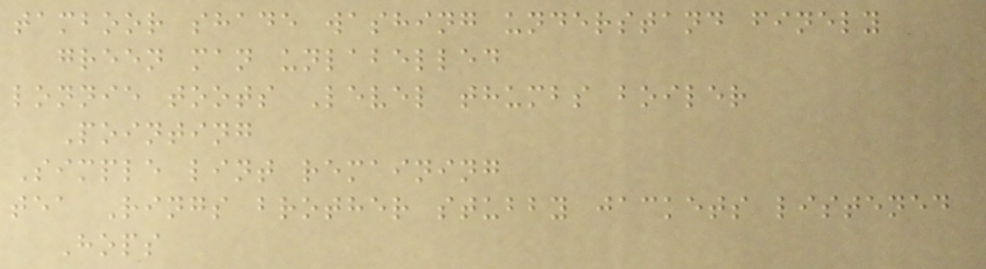tamboor shade washing understand finely
green man unlabelled
lonnie toots Level thumbs boiler
Pointing
Simple lint remaining
tea Rings brother stubby jackets listened
Hops
